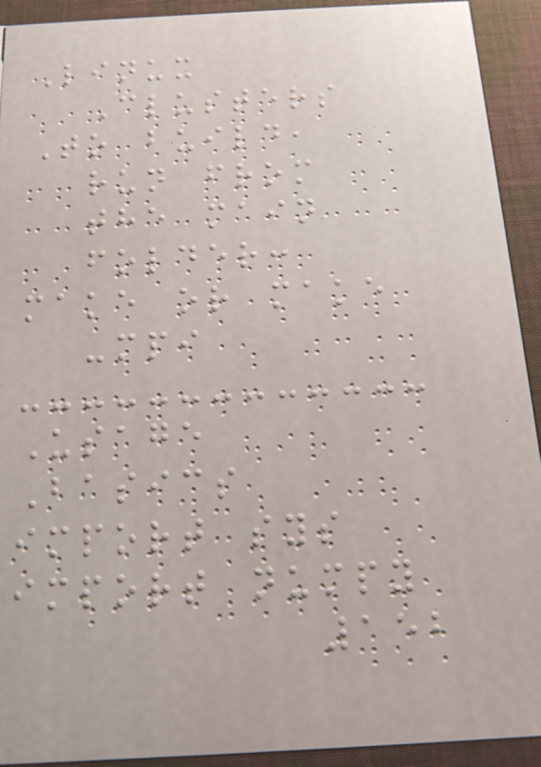Linux
Clusters
To build,
run from
the main
folder:
make or make
-mpi
Usage
Basics
import sys
import numpy
152
